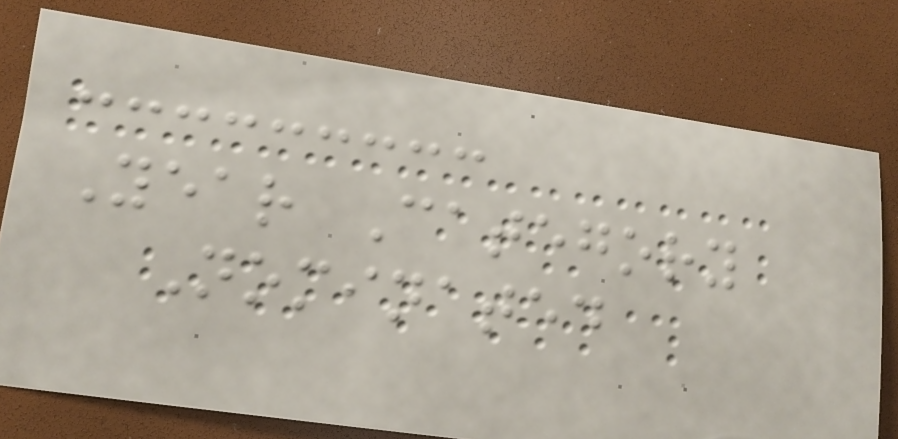Year Category
Nominated
